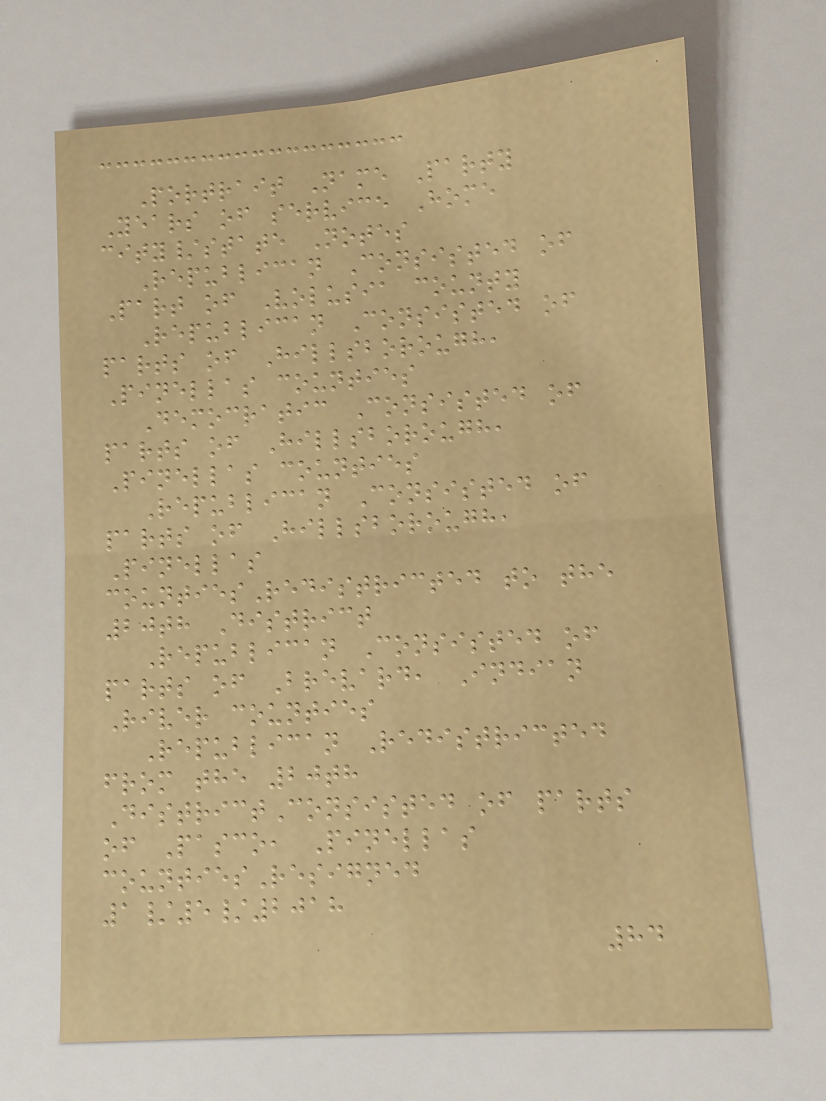Portrait Name Party
Years of service Home
city/state Notes
Republican Consisted of
Part of Volusia county
Republican Consisted of
parts of Hillsborough,
Pinellas counties
Democratic Consisted of
parts of Hillsborough,
Pinellas counties
Republican Consisted of
parts of Hillsborough,
Pinellas
countiesRedistricted to the
20th District
Republican Consisted of
parts of Brevard, Indian
River counties
Republican Redistricted
from the 20th
DistrictConsisted of parts
of Pasco, Pinellas
countiesResigned
1/5/2018
84
